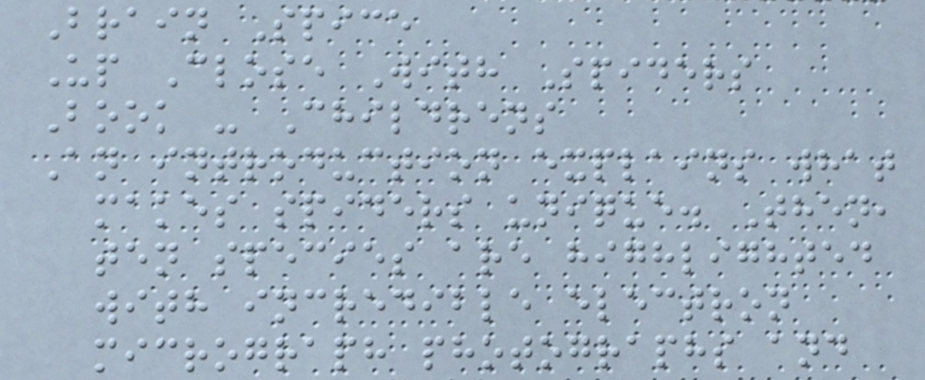Brain Spice
Up Close With Spiders
Book - Childrens
An introduction explains what
makes spiders unique. Then,
ten species are highlighted
with incredible electron
micrograph photographs and
